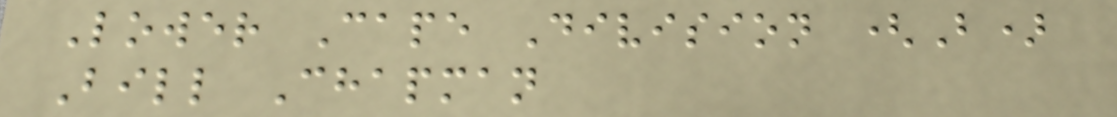Lower Cape Division (B)
Bill Chapman
